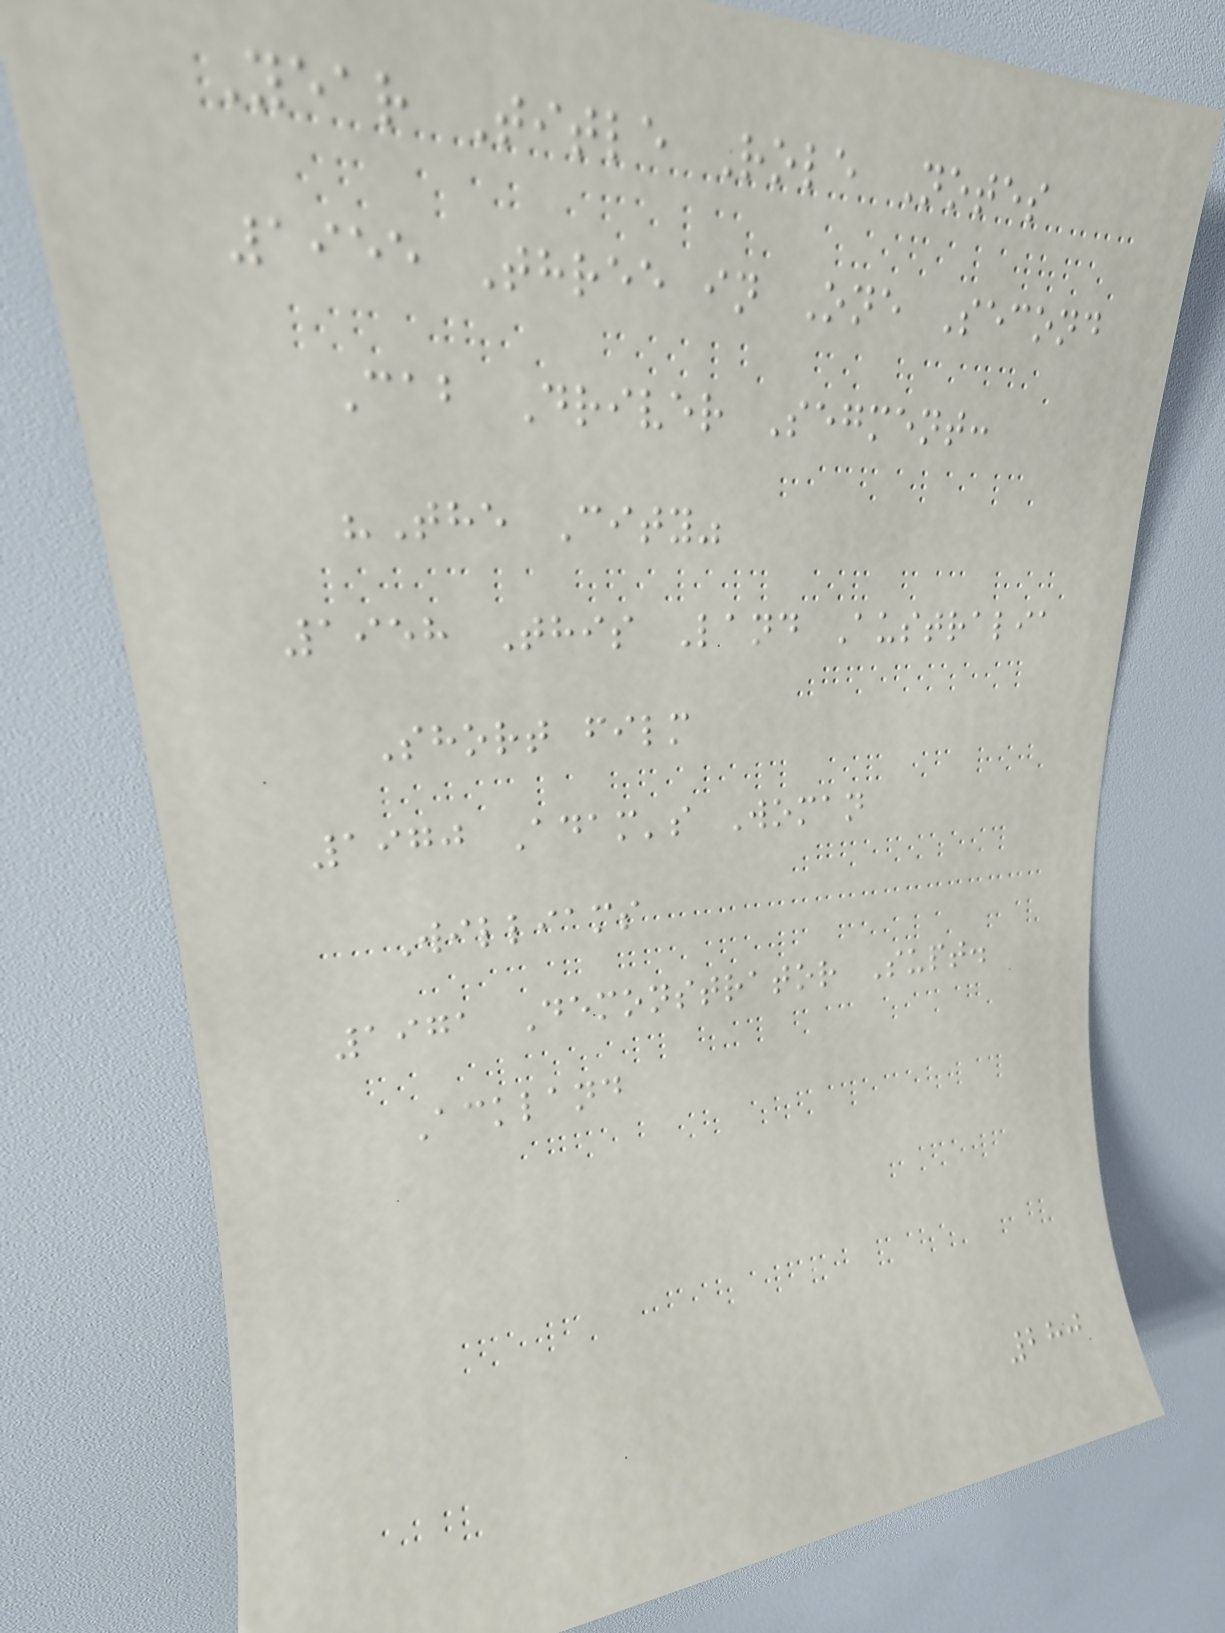Year Title Role Notes
1955 Three in One Second
Cab Driver Segment:
"The City"
1958 This Land Australia
Short film
1970 Adam's Woman
Williams
1971 Demonstrator Supt.
Ackland
280
